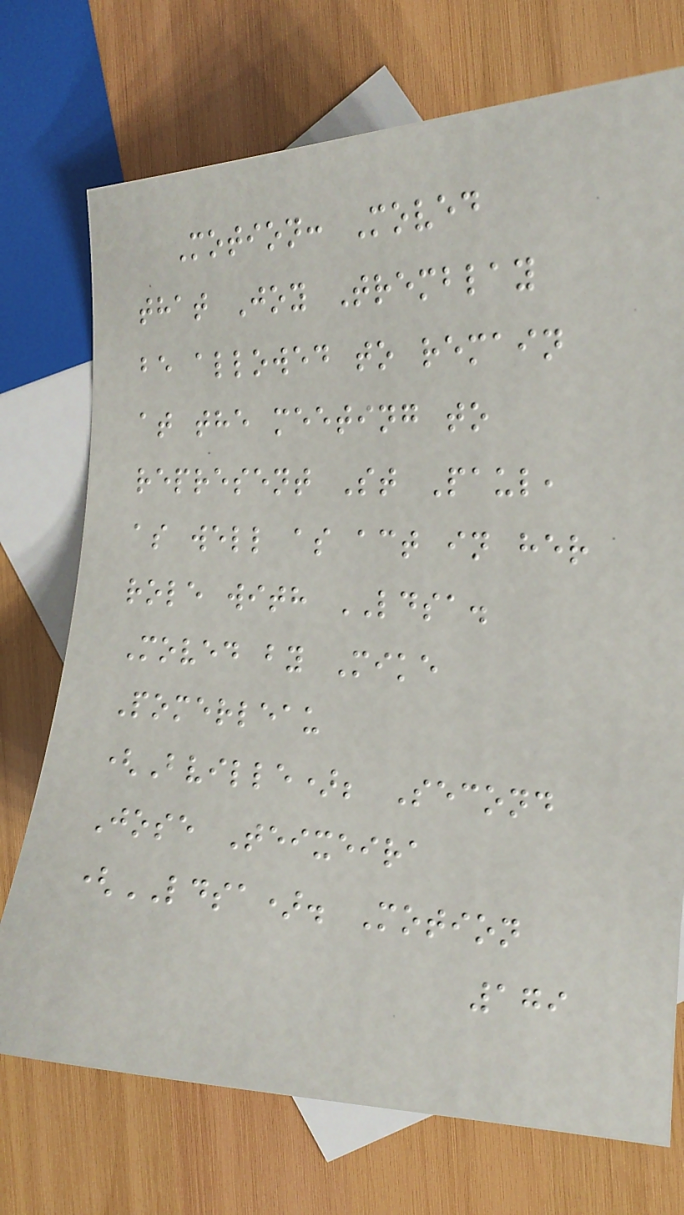Motion: Moved
that Joy Tremblay
be allowed to remain
at the meeting to
represent St Paul,
as well as act in her
role with LDSA.
Moved by Mike
Pomerleau
(Bville); Second
Jose Teixeira
(LDSA). Motion
179
